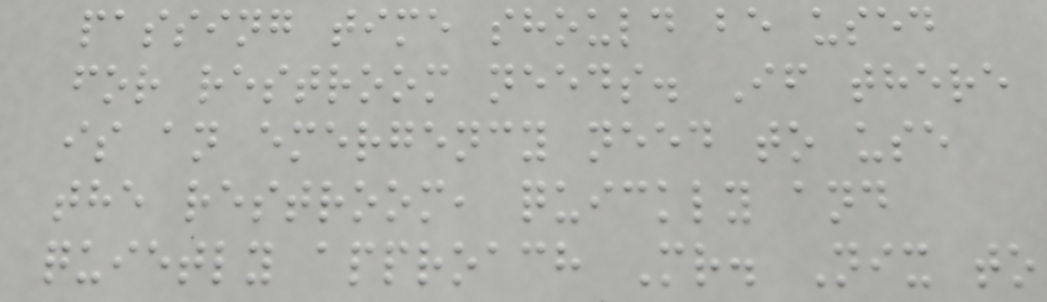passing time should be used
for restroom needs. If there
is an emergency need to use
the restroom, quickly and
quietly approach Mr. Nix to
